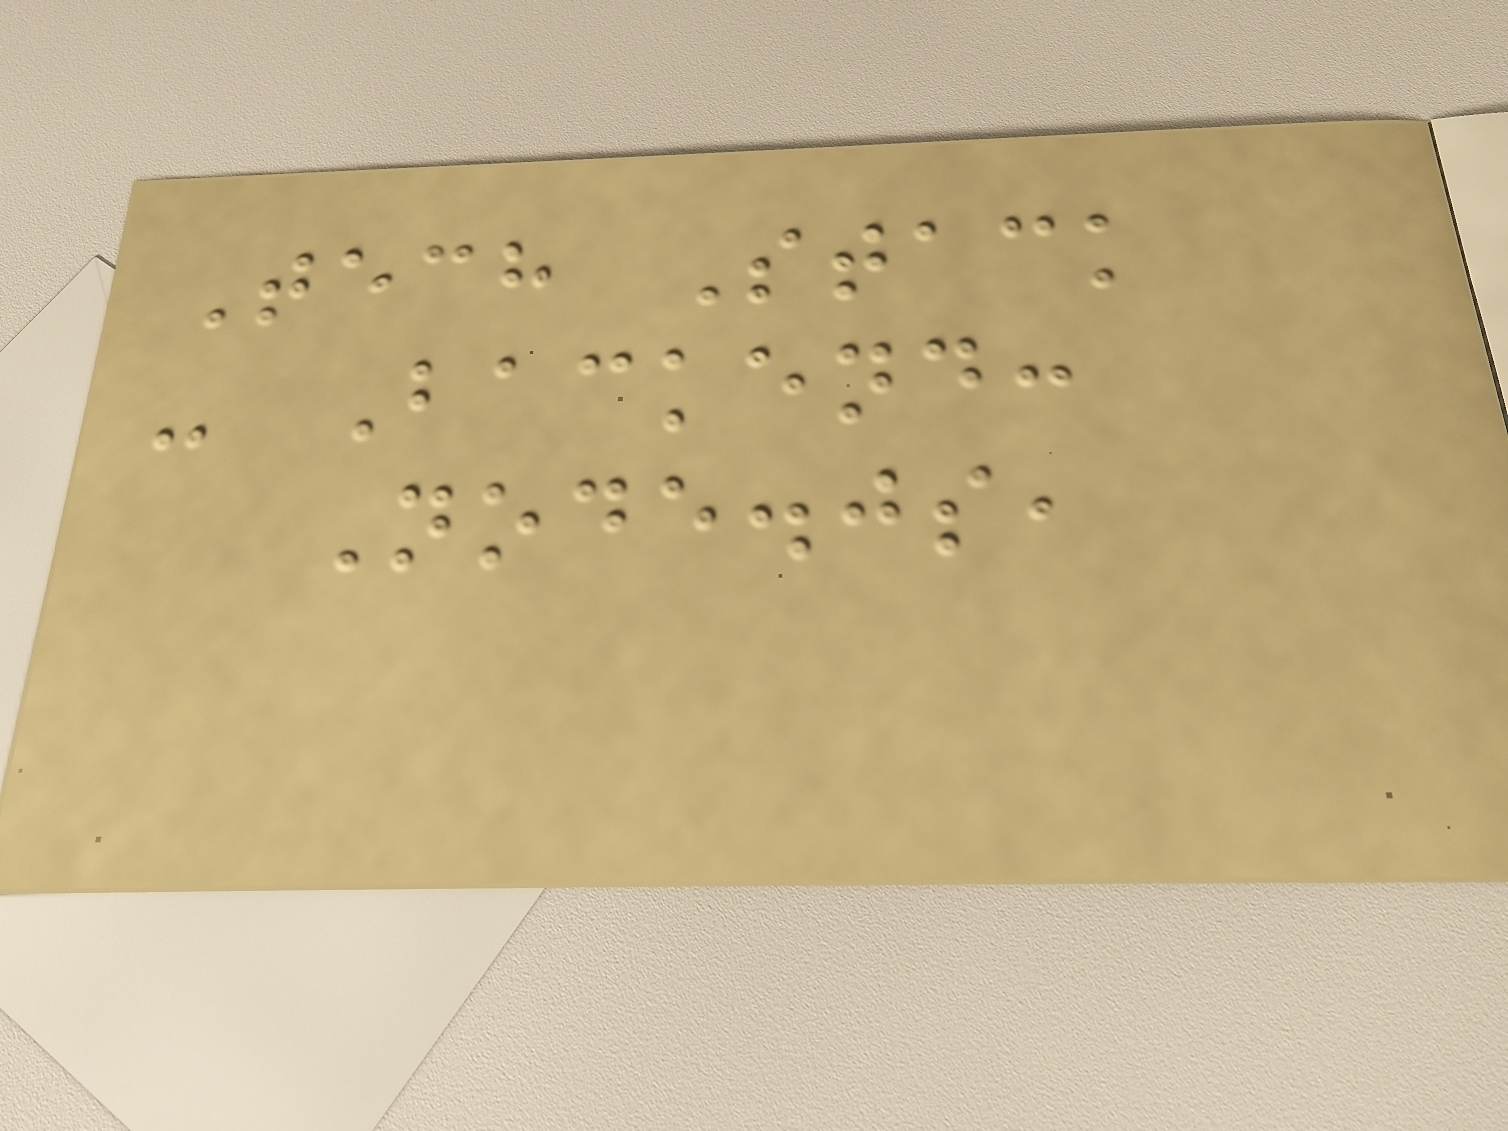Tech Stack
- Backend:
Node.js,
